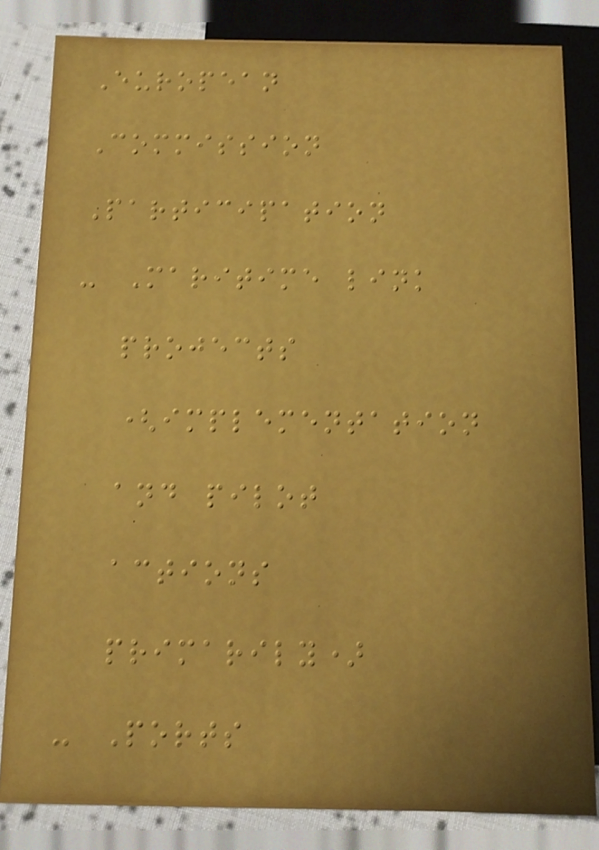European
Commission
Participation
- Maritime link
projects
(implementation
and pilot
actions
primarily)
- Ports
